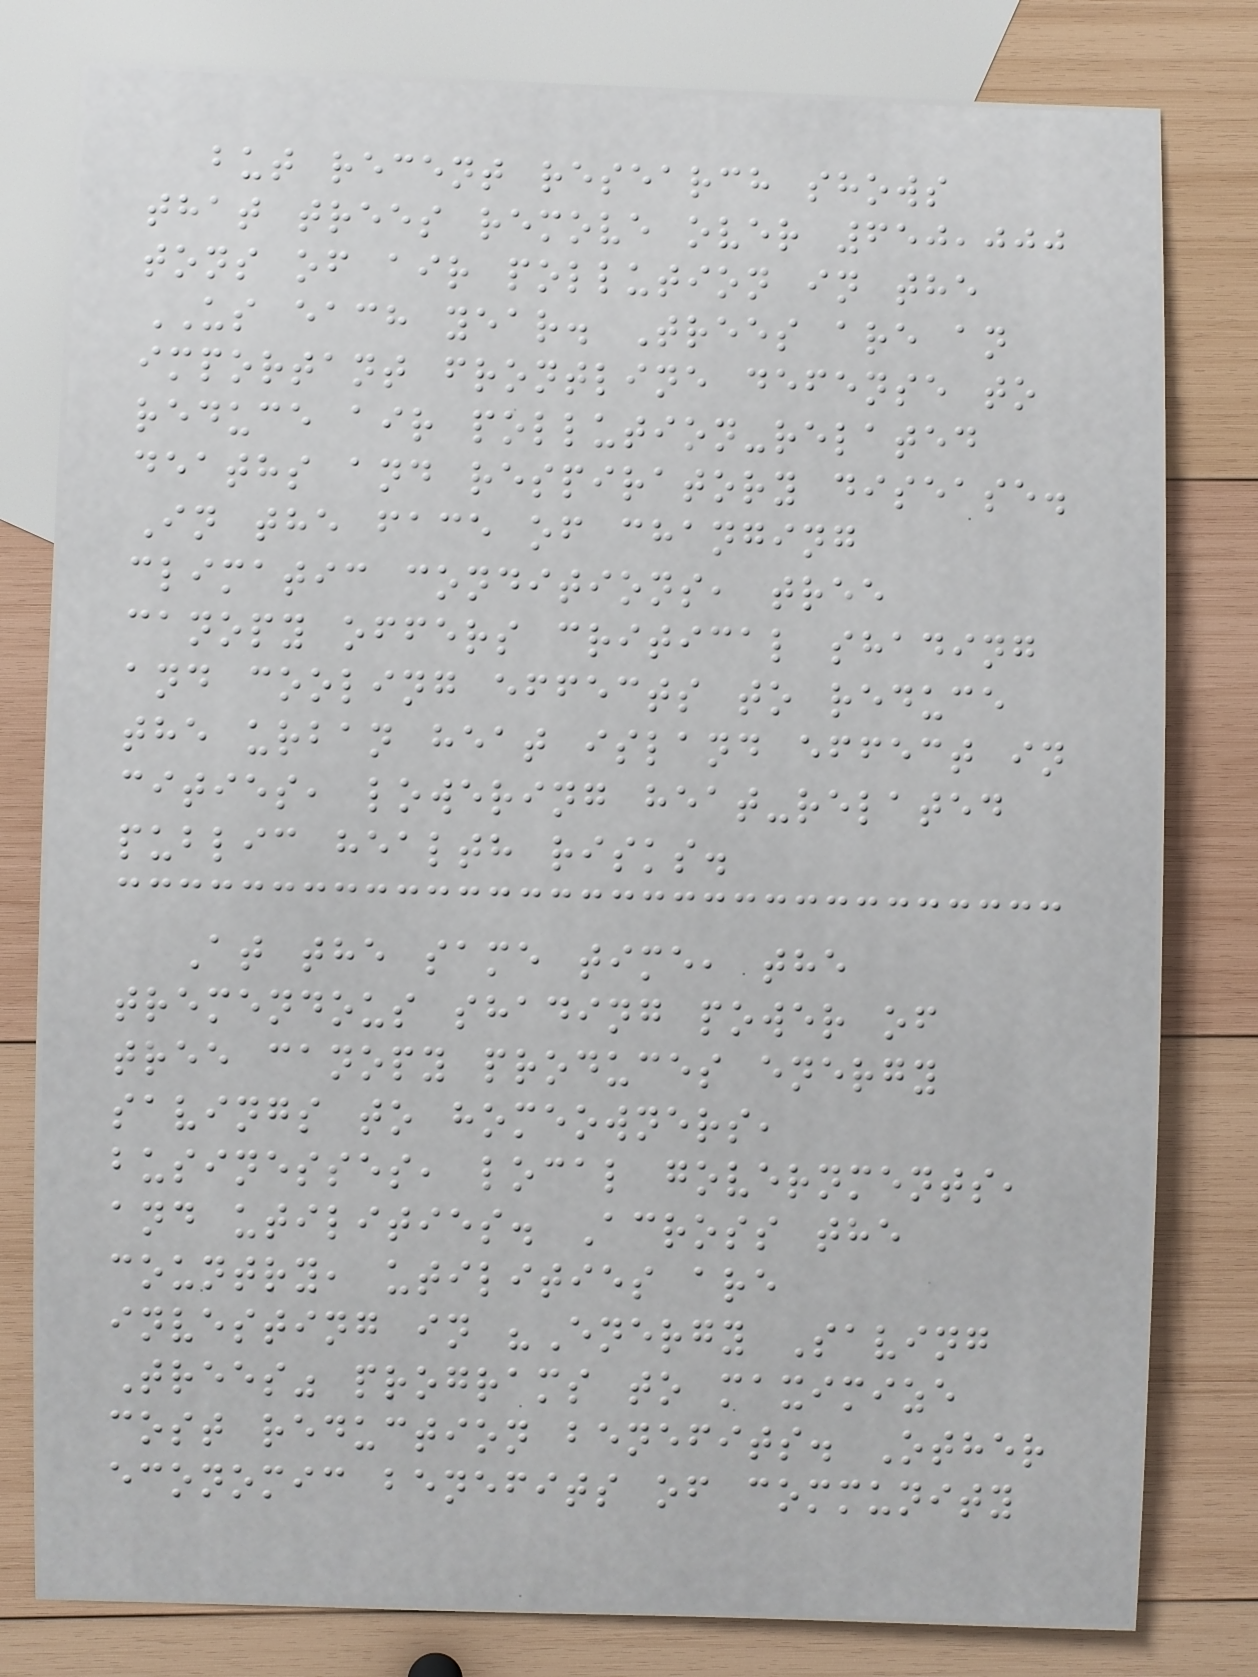but recent research shows
that trees remove over 650,000
tons of air pollution in the
US each year. Trees are an
important frontline defense to
reduce air pollution-related
deaths and respiratory disease.
In the face of changing
climatic conditions, tree
canopy offers critical shading
and cooling effects to reduce
the urban heat island effect in
cities, lowering heat-related
public health risks.
At the same time, the
tremendous shading power of
tree canopy produces energy
savings to homeowners,
businesses, local governments,
and utilities. Across the
country, utilities are
investing in "Energy Saving
Trees" programs to maximize
cost reduction benefits. Other
economic benefits of community
